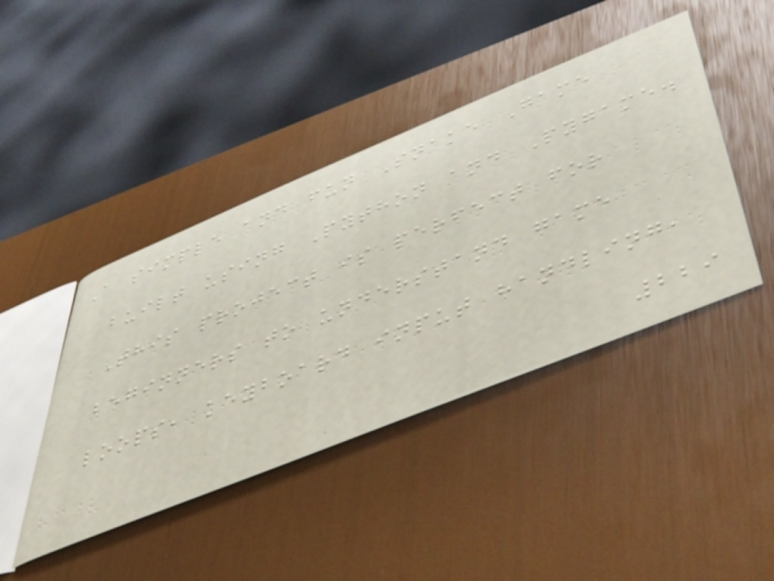A simple and fun Snake Game
built using Python and Pygame.
This project is perfect for
beginners to understand game
loops, keyboard input handling,
229
